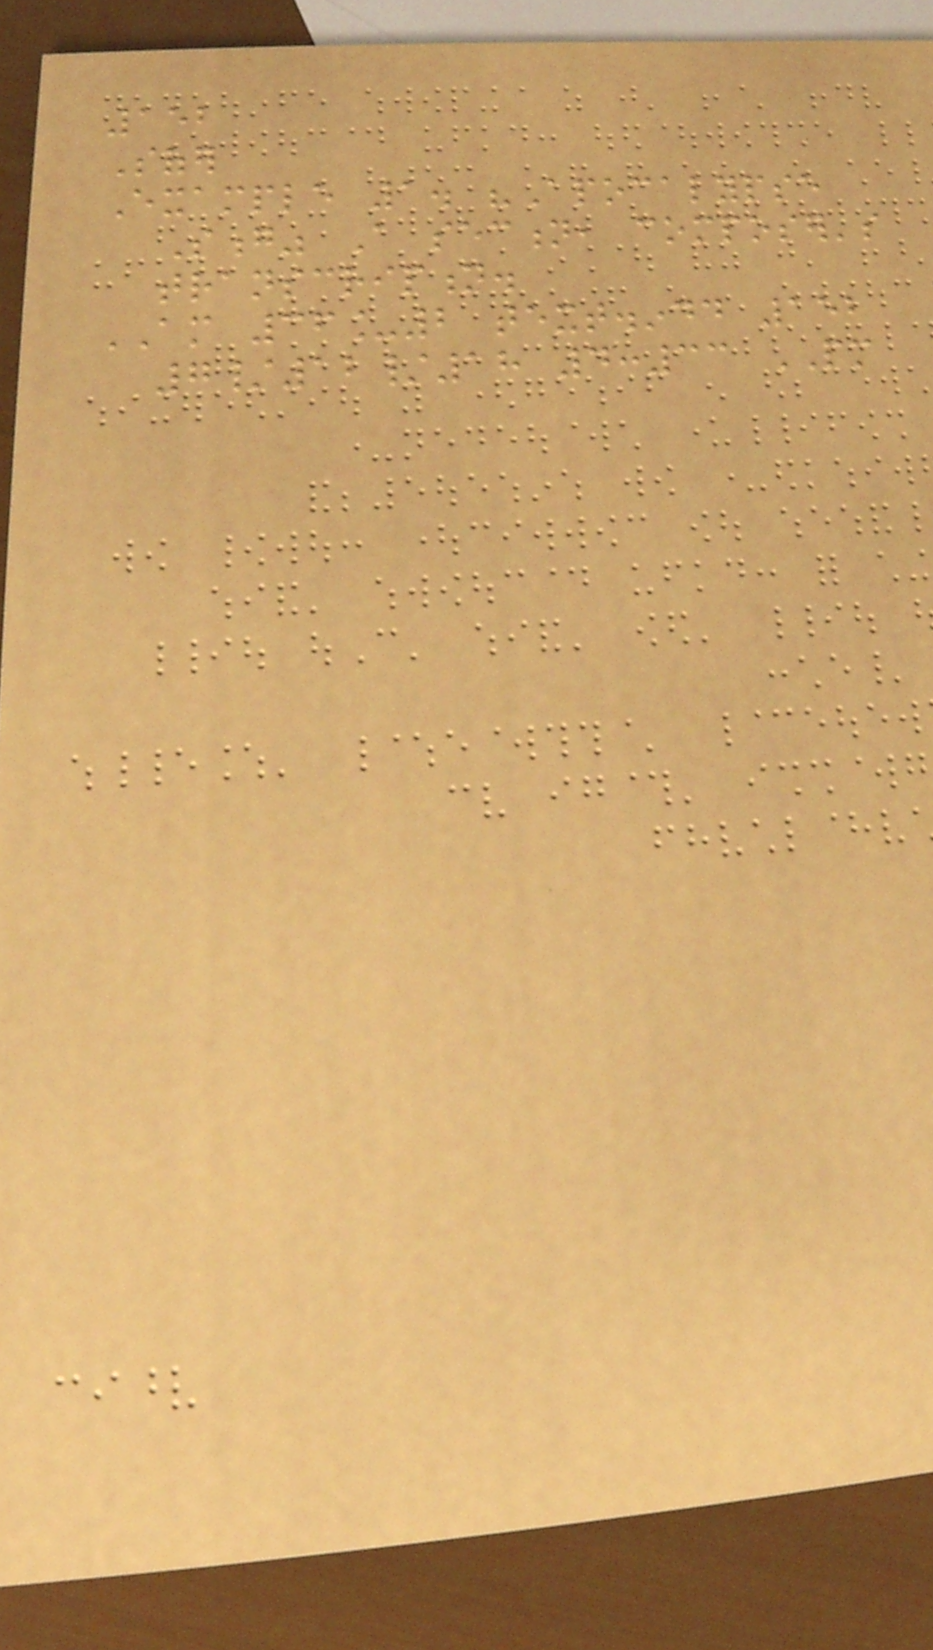152
Sofer
Example 1. "Apocalypse
Song" A section, composer's
transcription.
AM 36_2 text.indd 152
7/12/18 4:33 PM
